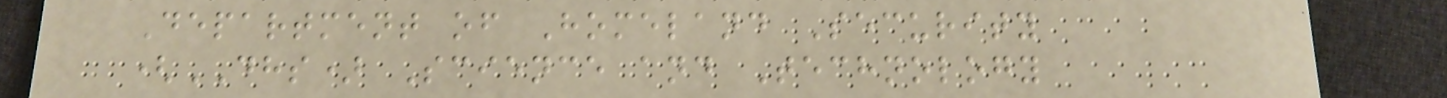Department of Homeland Security
(DHS) Science and Technology
